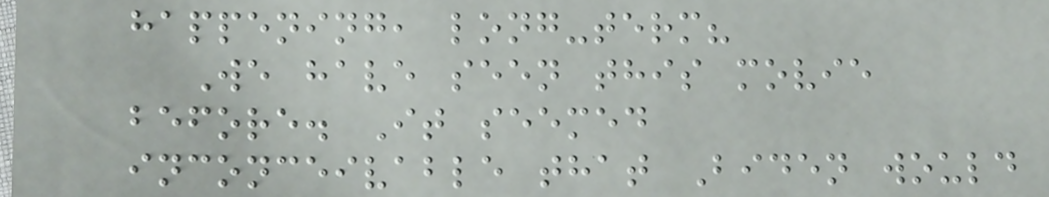happening, long-term?
We have seen this movie
before. It seemed
inconceivable that Biden would
